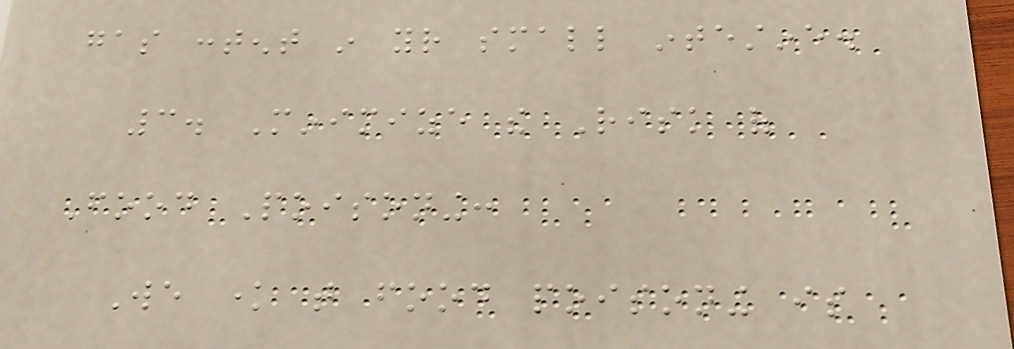gas content in your small intestine.
3. Minimize the Risk of
Food Poisoning:
We know that food poisoning is
